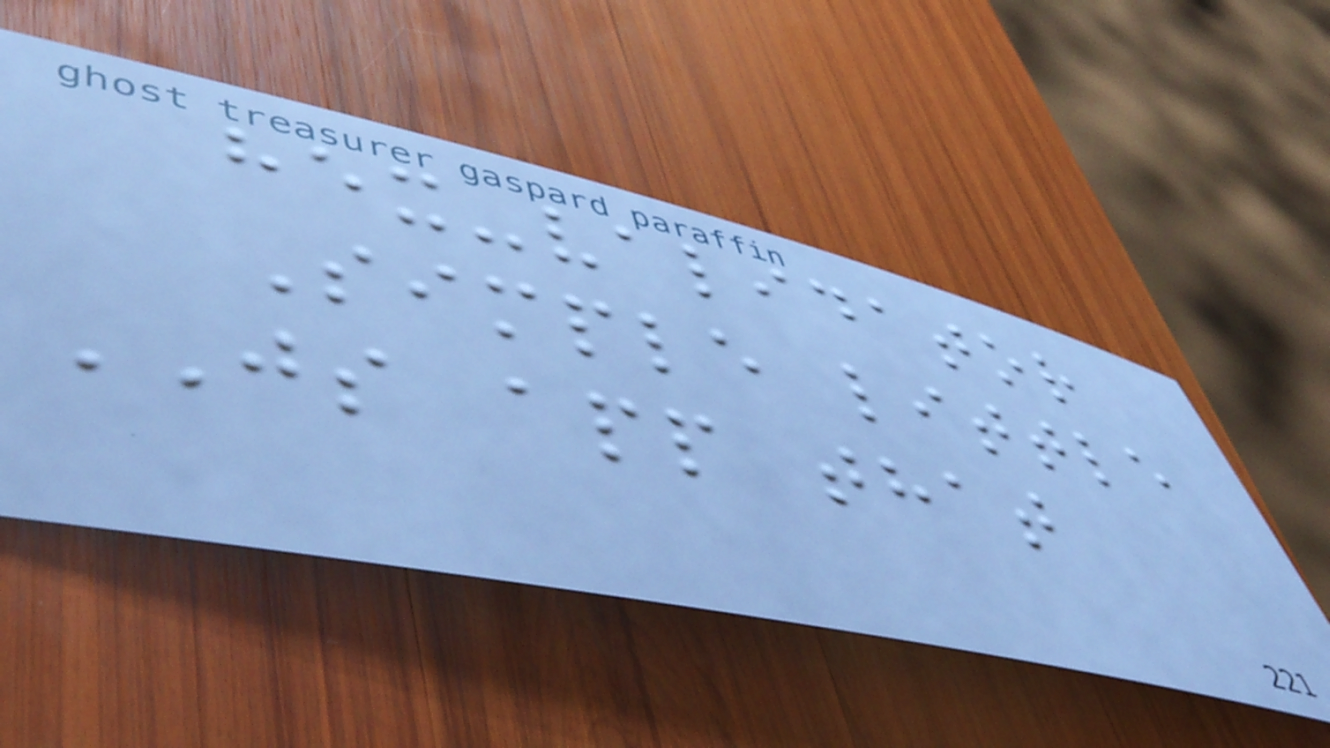hex-validator
Simple little
JS app that
